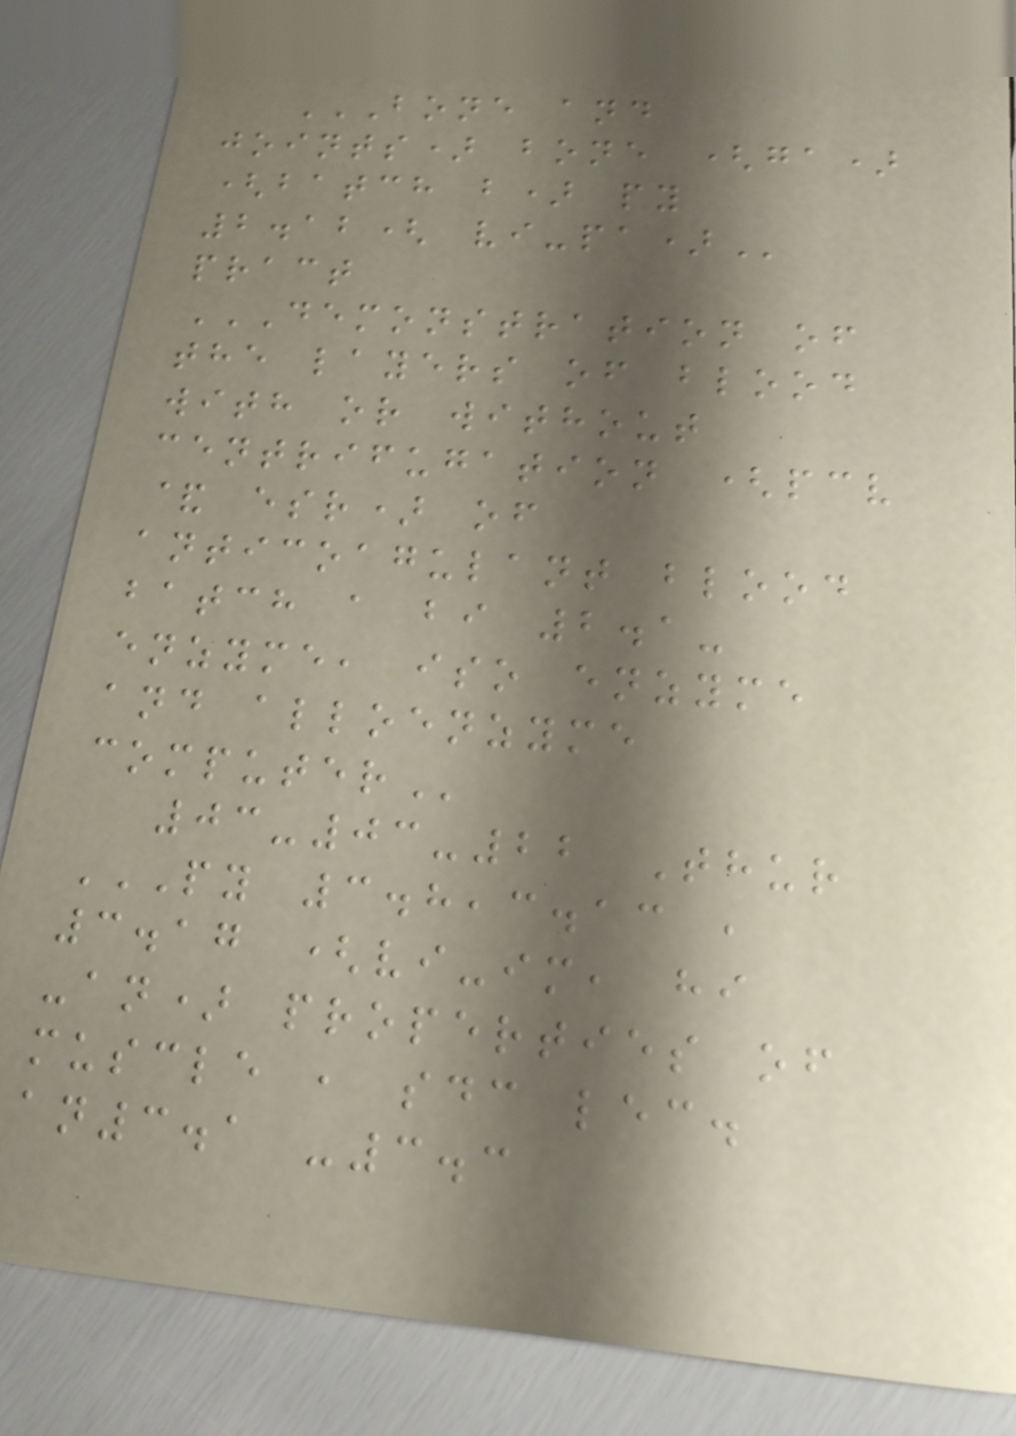BONE AND
JOINTS) BONE (GA)
(BATCH B) PY
2.12( VI-PA)
pract
DEMONSTRATION OF
THE LAYERS OF BLOOD
WITH OR WITHOUT
CENTRIFUGATION (PCV
& ESR) OF
ANTICOAGULANT BLOOD
BATCH A BI 2.1-
ENZYME, ISO ENZYME
AND ALLOENZYME
COMPUTER
03-03-22 Thur
PY 3.8,3.13 ,
3.17 (VI-IM, HI
-AN) PROPERTIES OF
MUSCLE , SDC LEC.
AN3.1 -3.3
